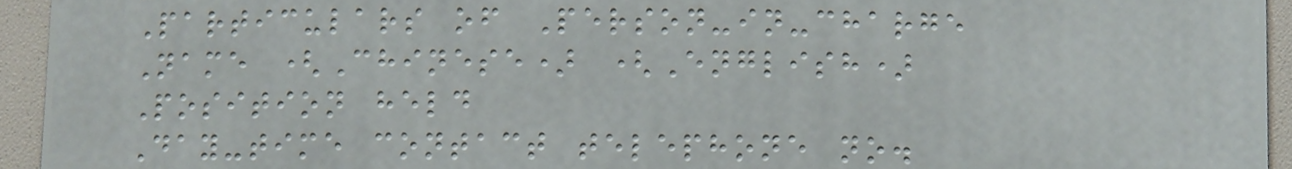Particulars of Person-in-charge
Name (Chinese) (English)
Position held
Day-time contact telephone no.
